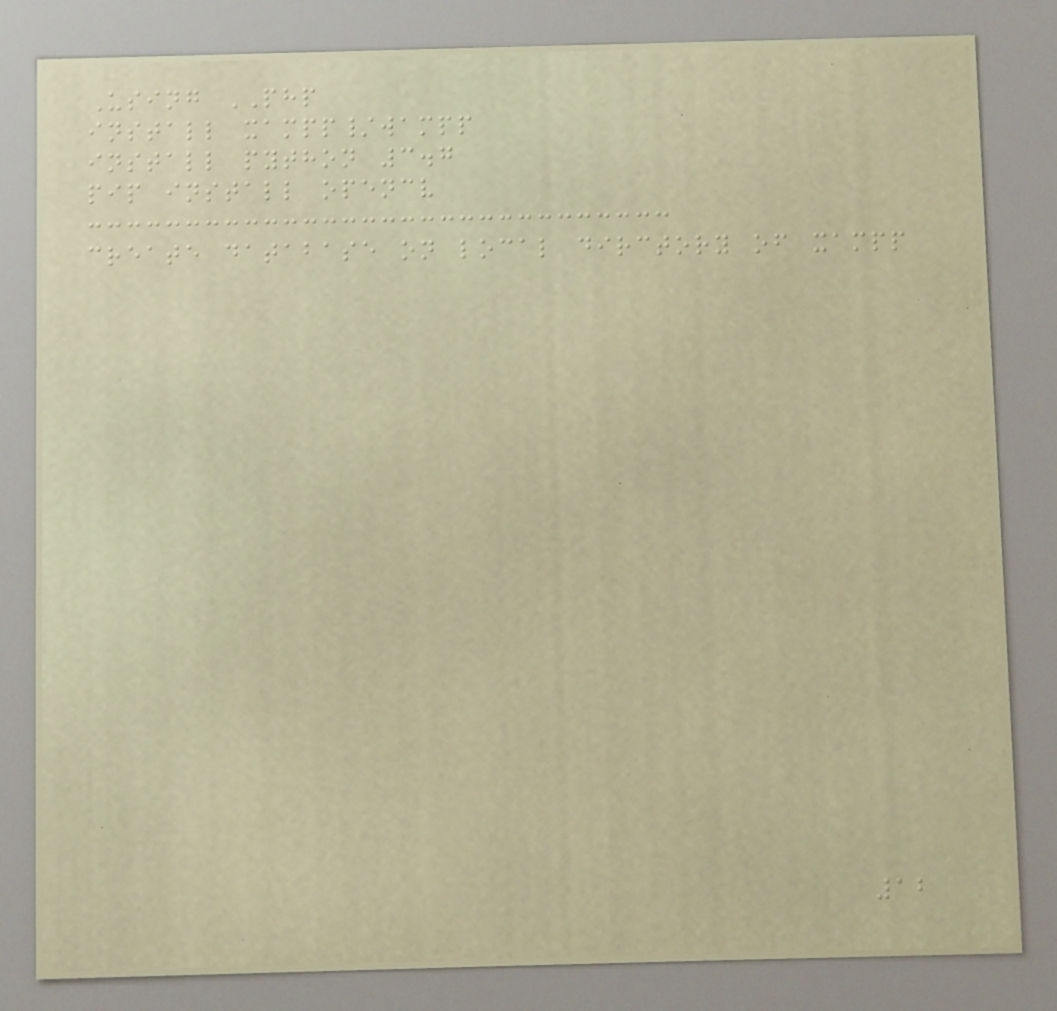Using PHP
install xampp/wampp
install python 3.7
pip install opencv
create database on local dirctory of xampp
12
